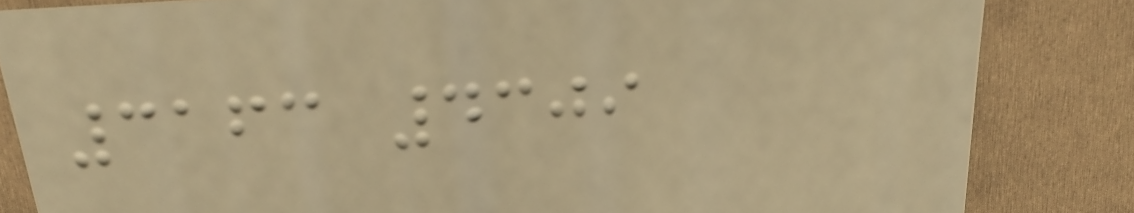3163 4309
